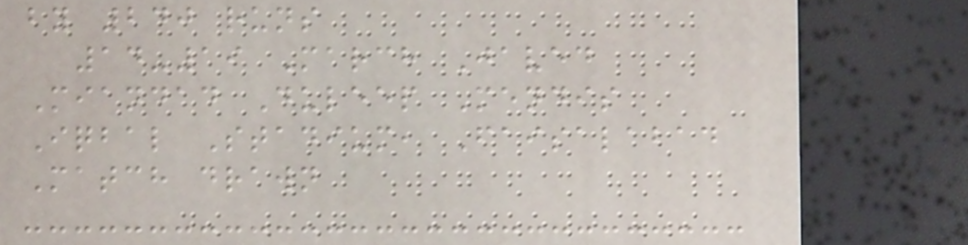by 240 runs
14-19 March Javed
Miandad Duleep Mendis
Iqbal Stadium, Faisalabad
Match drawn
